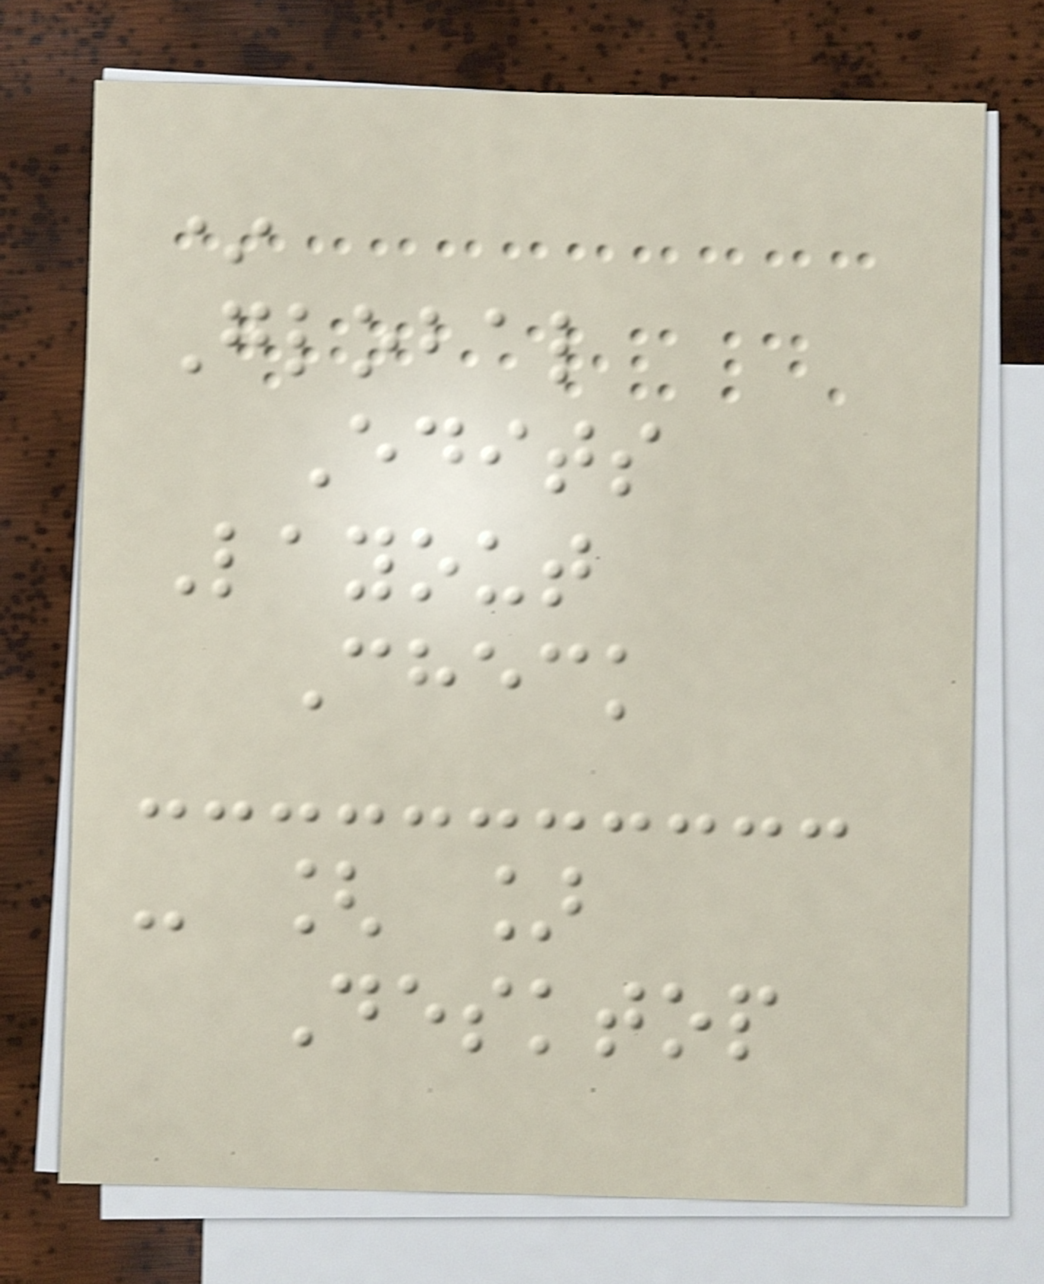*
Global
Edits
Layout
Check
- [ ]
Desktop
